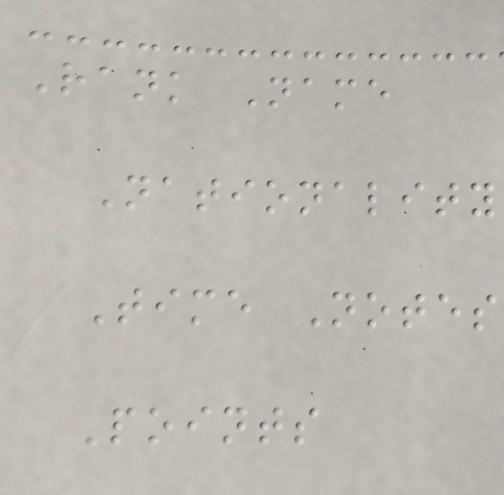Rank Name
Nationality
Time Notes
Points
